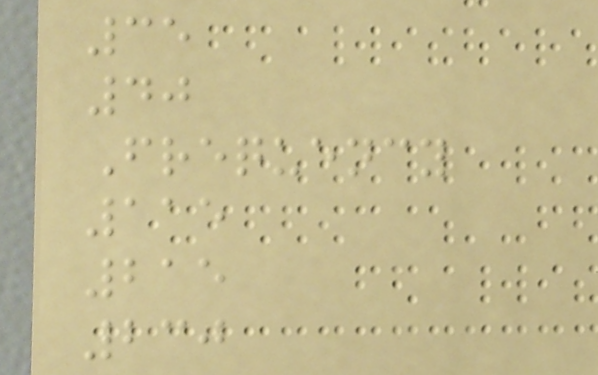35
40
Frequency
115
215
230
